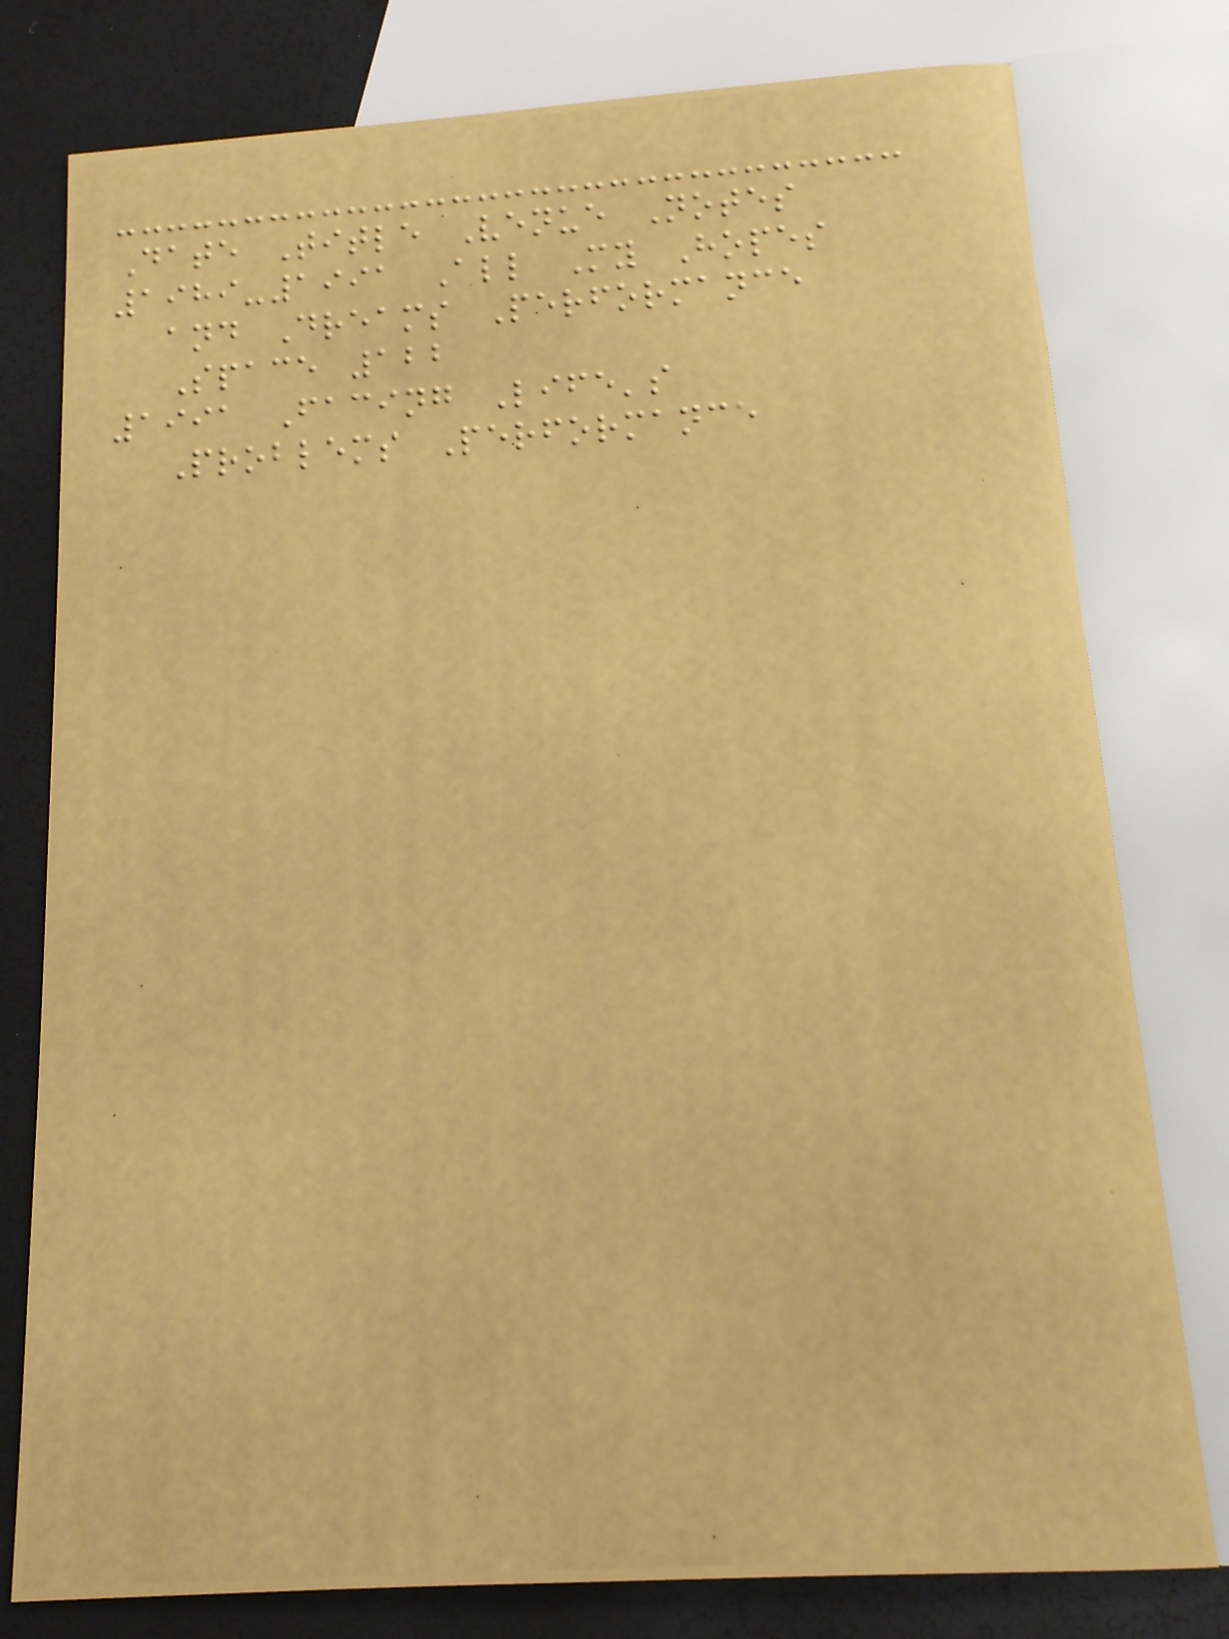Date Title Venue Notes
1989-1991 All My Hopes
and Dreams Performance
Space 122
1991 Facing Life's
Problems Performance
